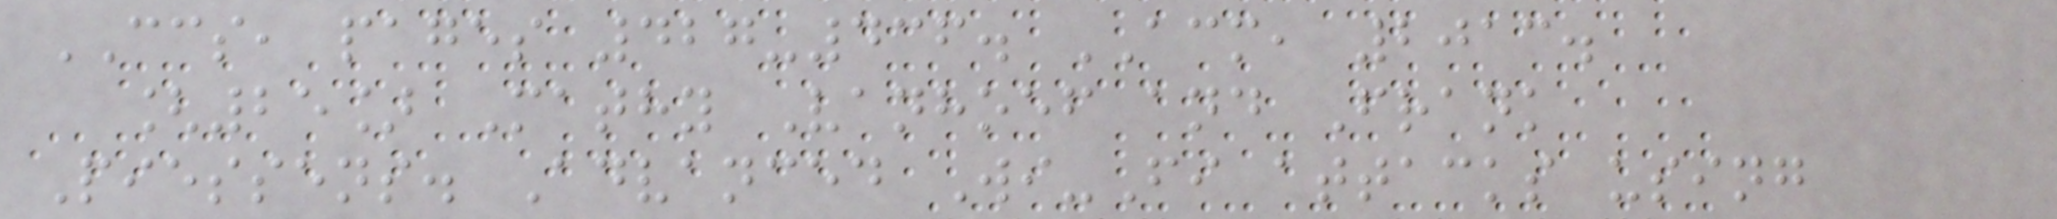CCS, pages 427-436. ACM, 2013.
[25] Mathy Vanhoef and Frank
Piessens. Advanced Wi-Fi attacks using
